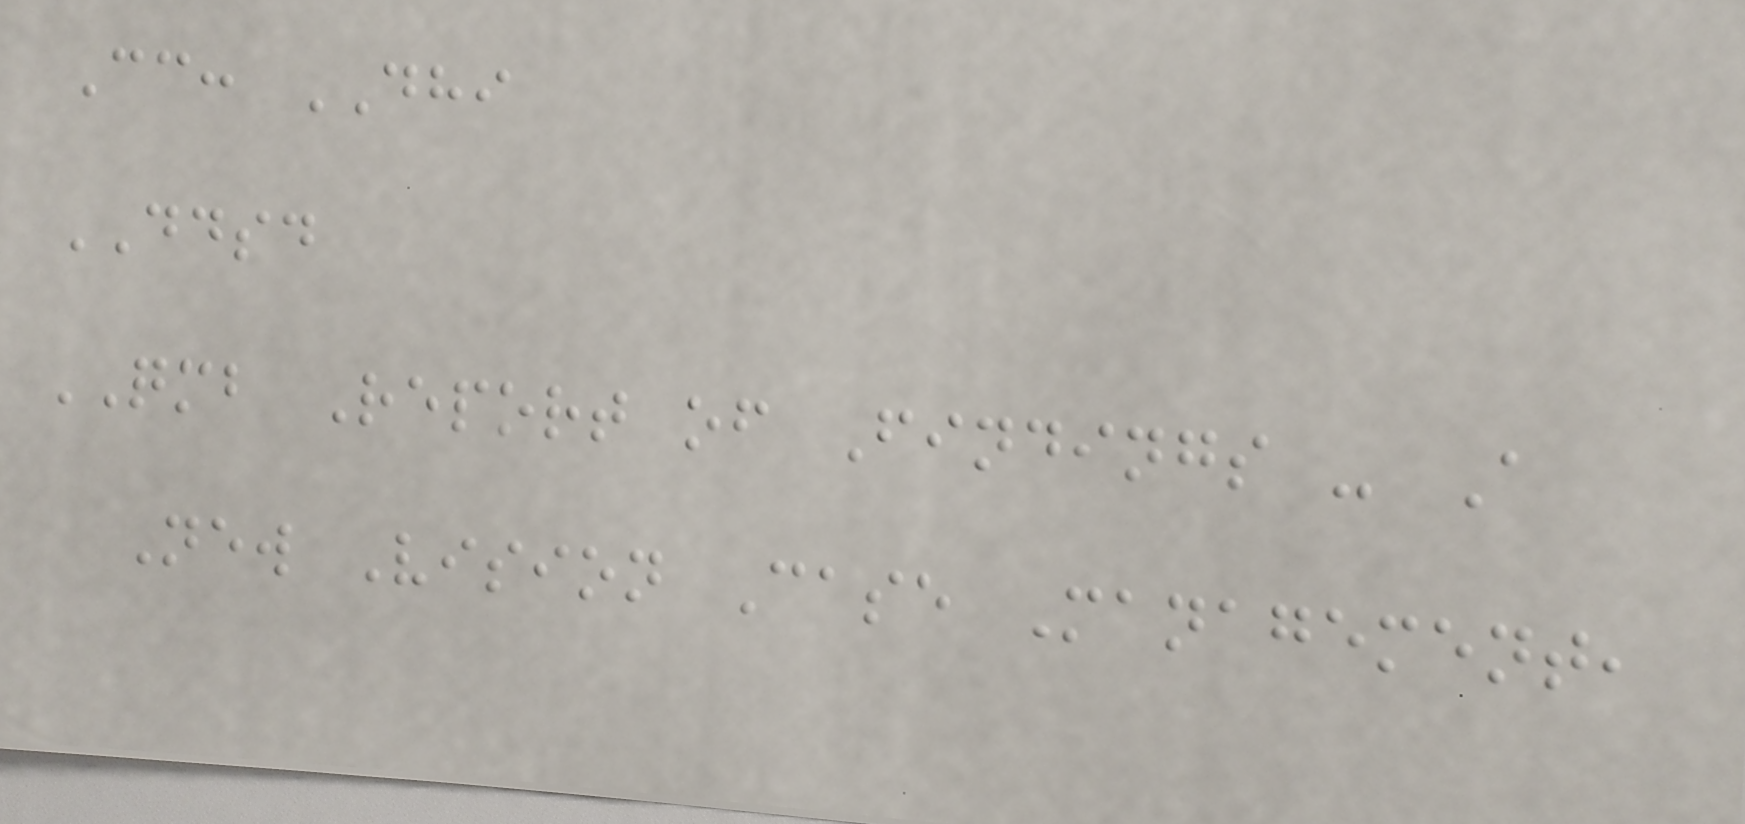Cc: DHI
DDSD
QMB Report of Findings - A
New Vision Case Management,
